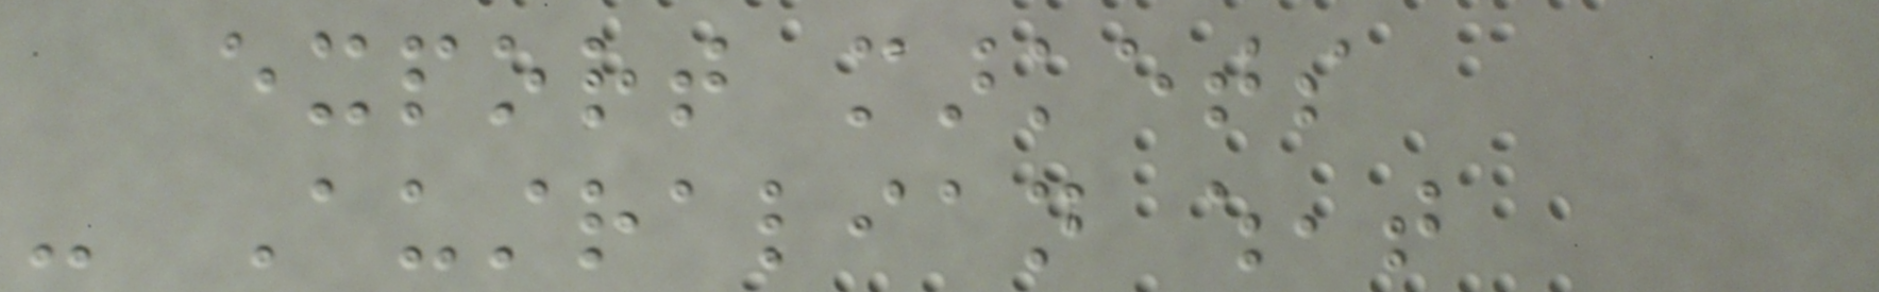export markets
- Australian wheat
